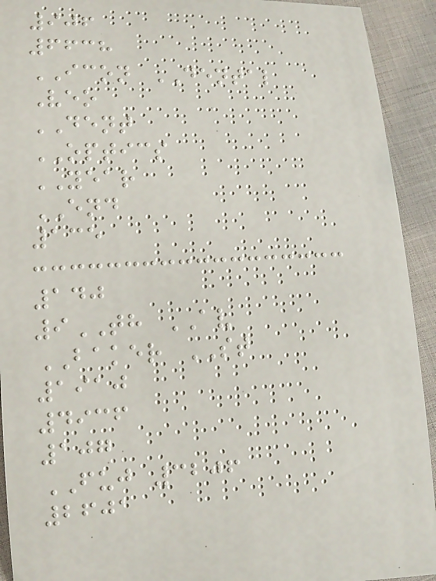906
6638
ICON DENTAL
Veo
DENT
OPTICS
YEAR
END
135
140
9TH AV
BAKER ST
1910
4936
107
FUJ 3206
2601
